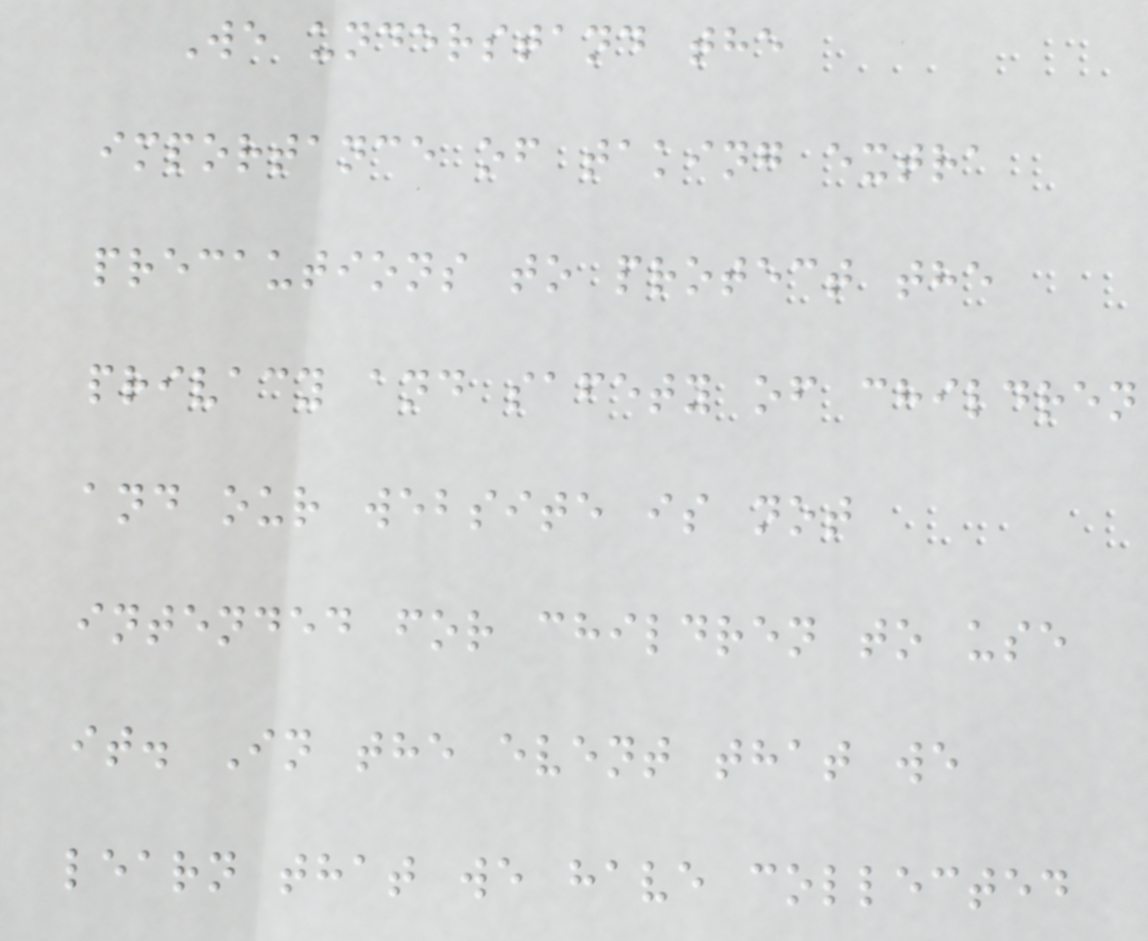We understand the
importance of taking extra
precautions to protect the
privacy and safety of children
and our website is not
intended for children to use
it. In the event that we
learn that we have collected
